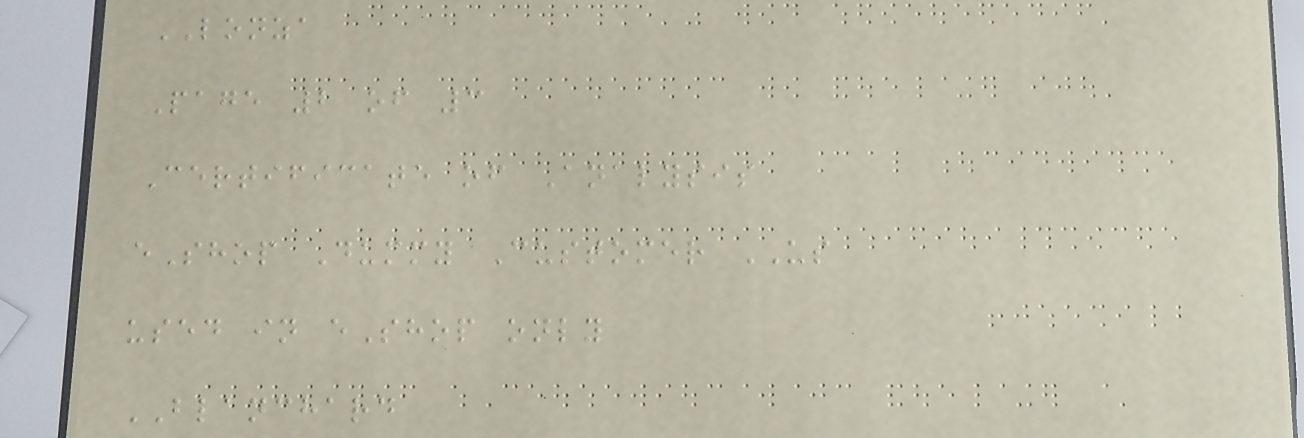LONZA
Page 2 of 3
Certificate of Analysis
eShop Dummy Customer US
used in eShop only
BLANCHARD
